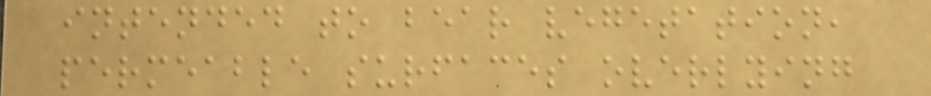intended to bear vegetation,
permeable surfaces overlying
